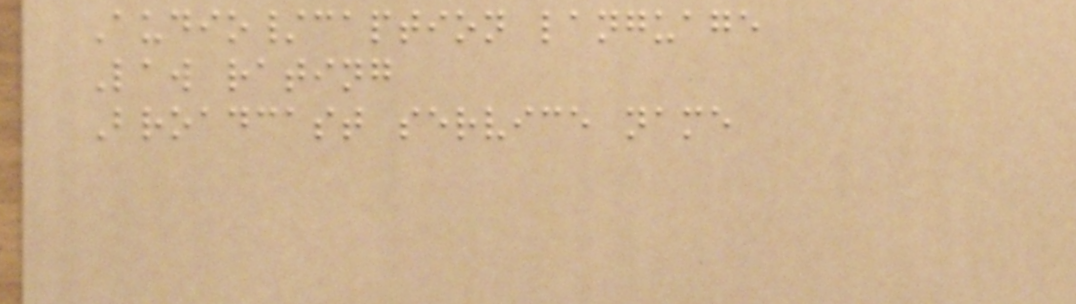Audio/caption language
Law rating
Broadcast service name
